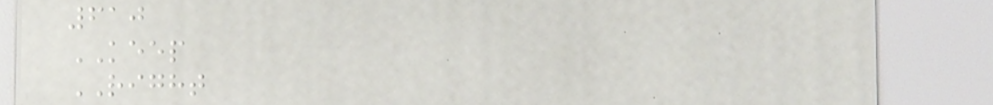610
KEEP
RIGHT
